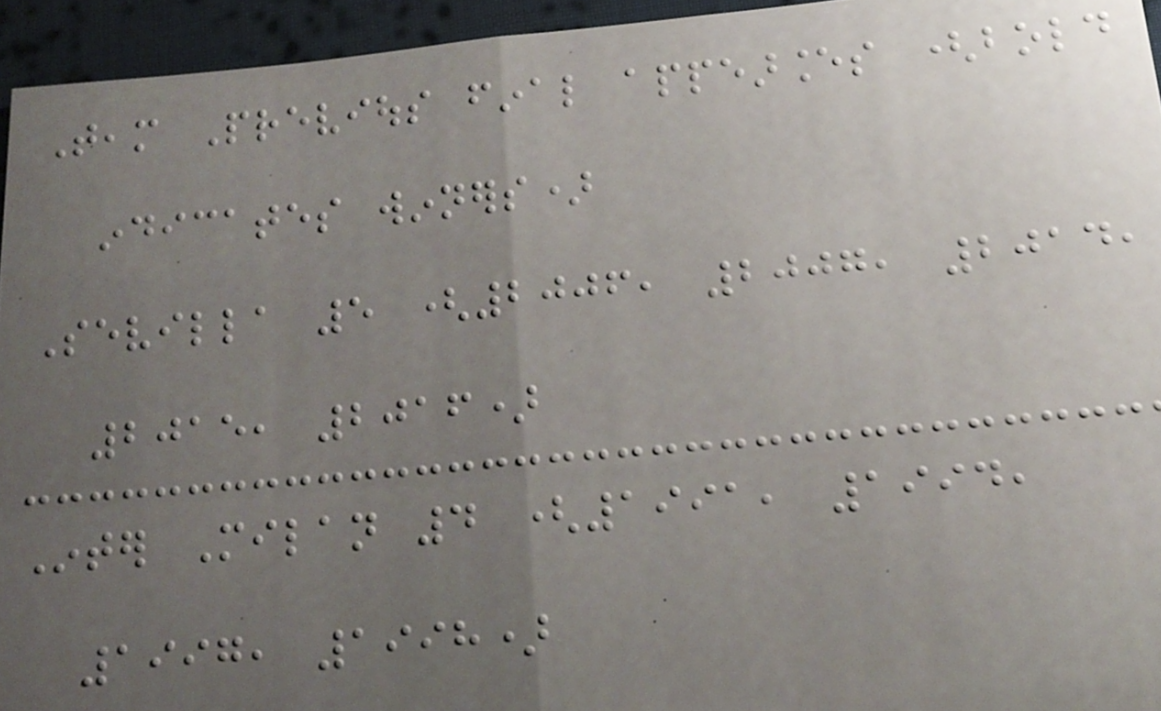Team Previous final appearances (bold
indicates winners)
Sevilla 5 (2006, 2007, 2014,
2015, 2016)
Inter Milan 4 (1991, 1994,
1997, 1998)
